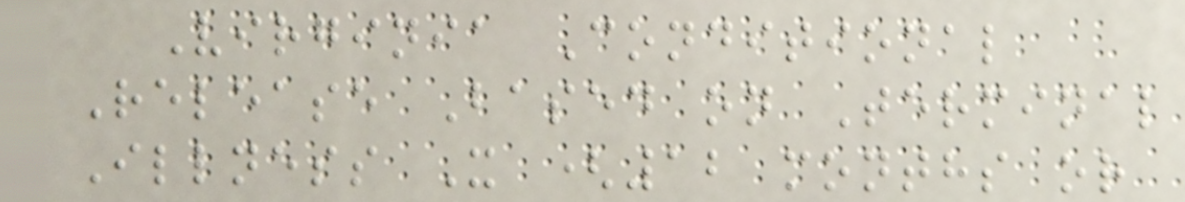Virginia Conditional
Release Based on Terminal
Illness X (12 months or
